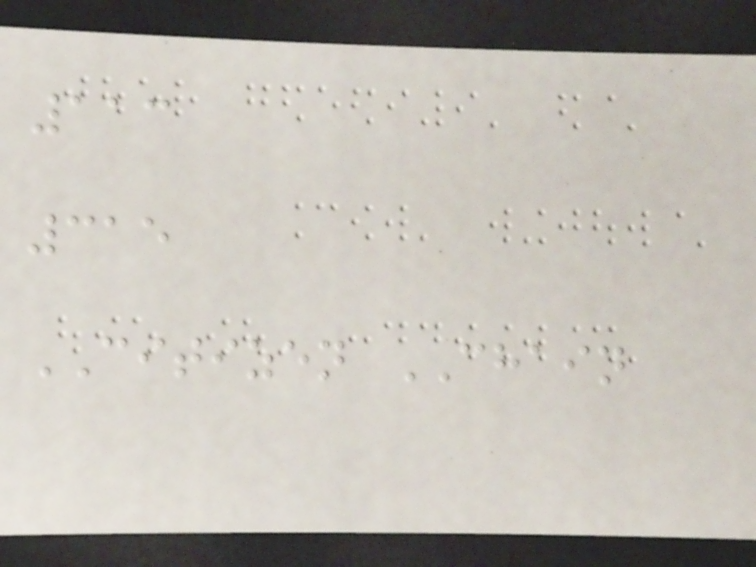113
315
CITIZEN CHAIN
